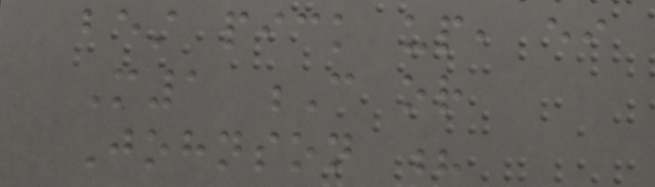best pick up, either
M1 C or
Johnson ?
